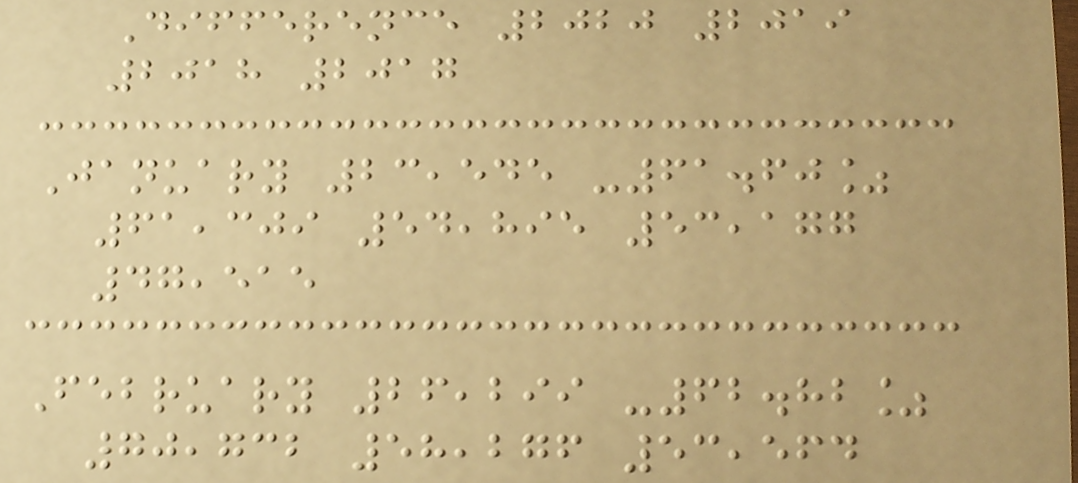Difference 2020 2019
2018 2017
January 23,545 -61.60%
61,309 54,895 53,177
47,515
February 26,299 -62.82%
70,732 58,276 53,564
